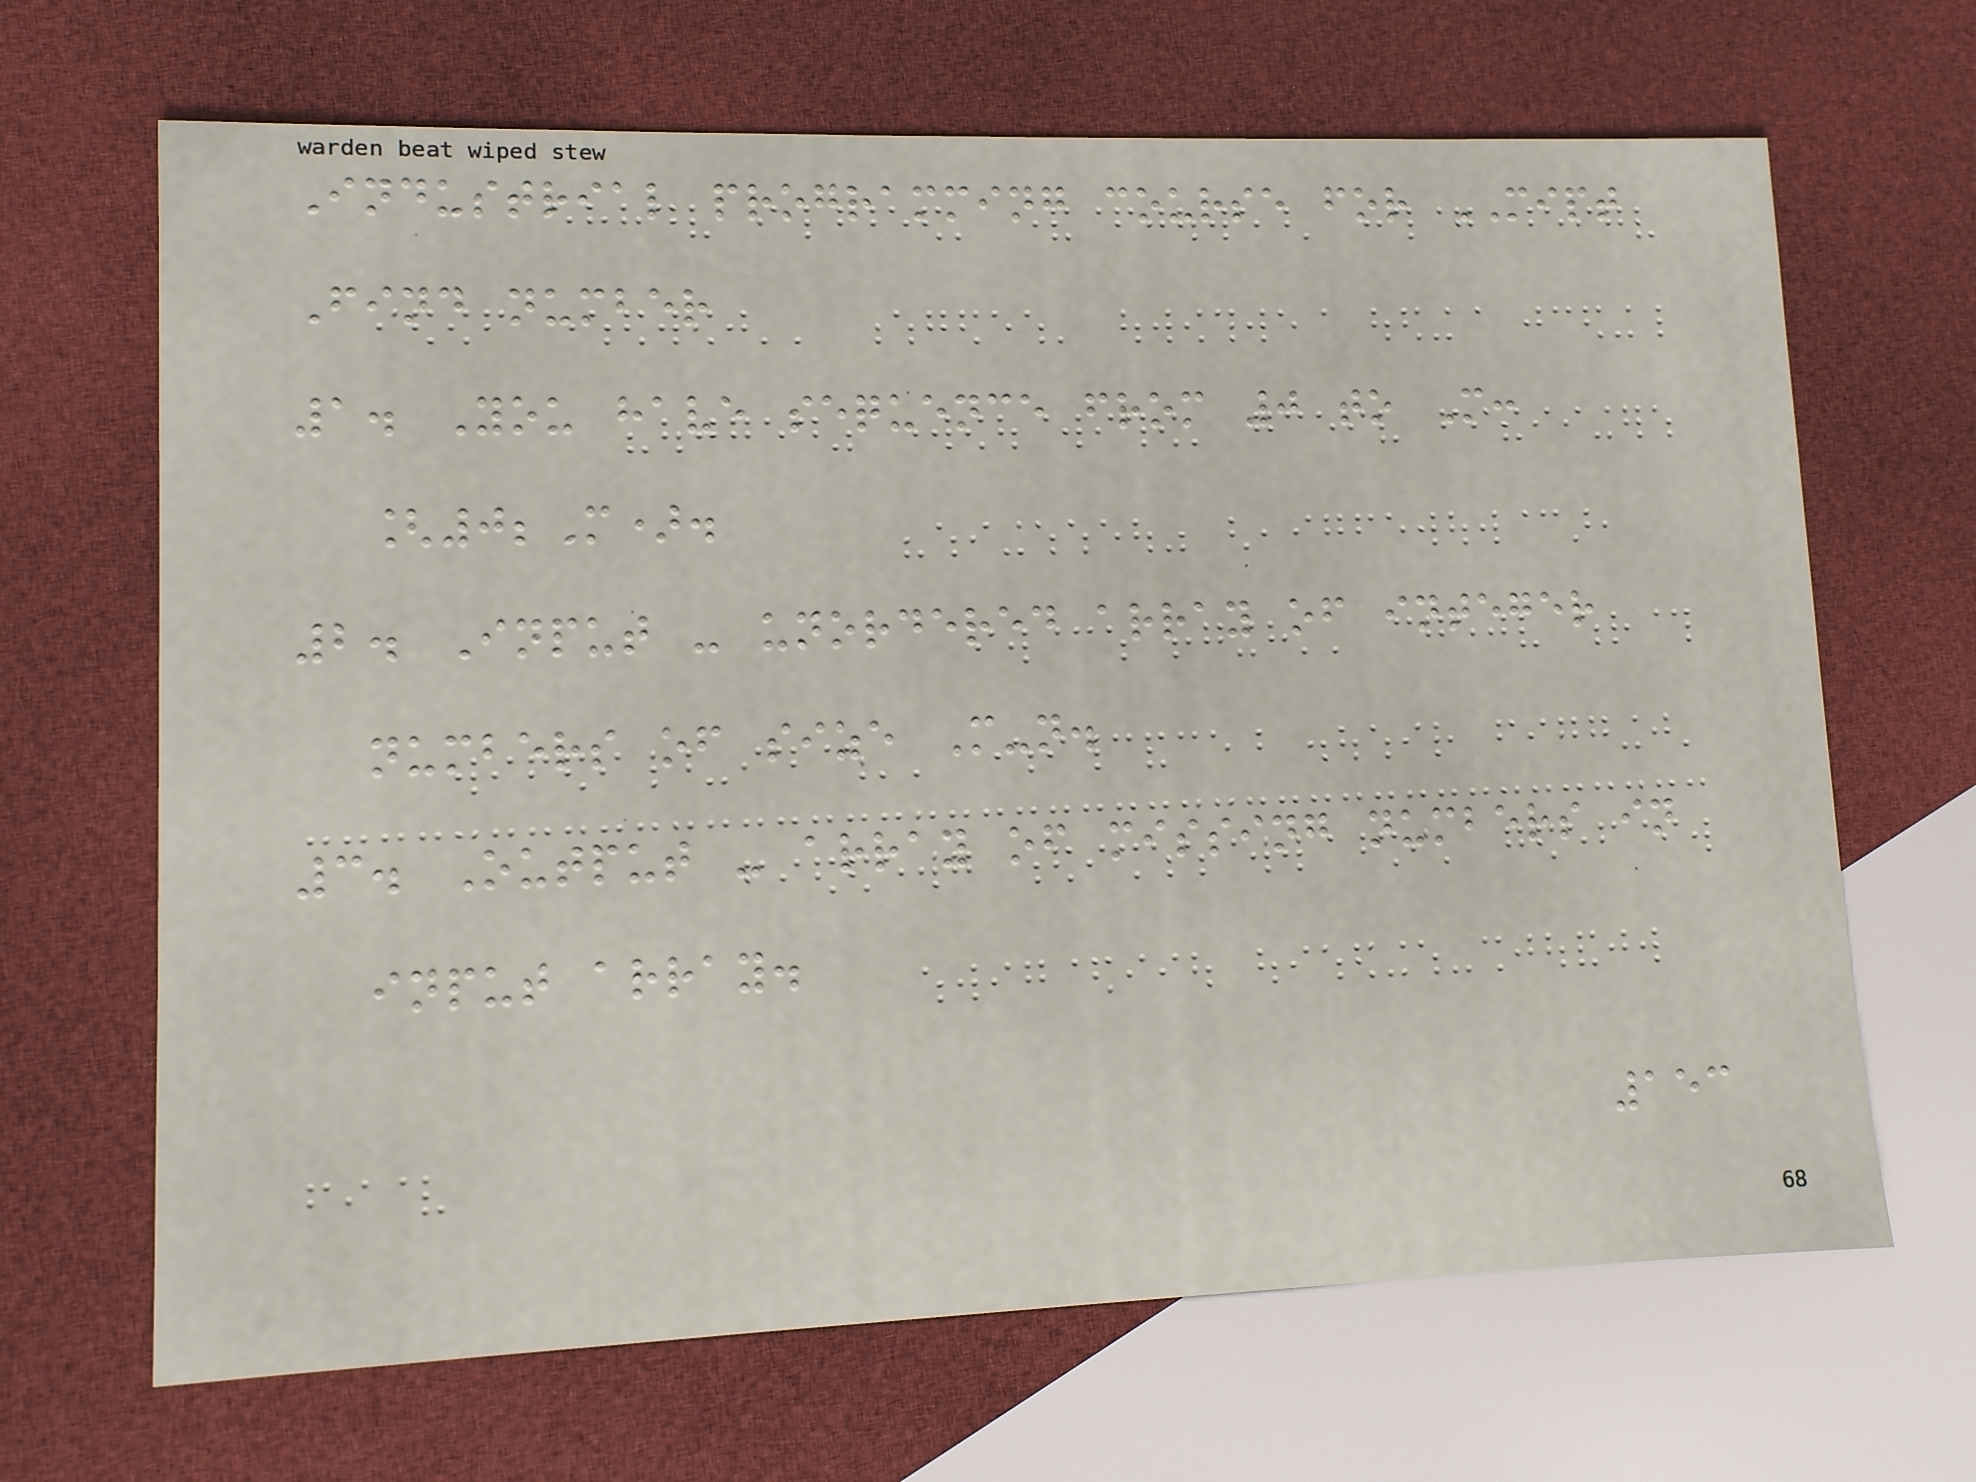Industrial programming course for MIPT
Find number
1. You have sequence from 0 to M:
[0;M).
2. Input - unordered array of integer
numbers of size M-n.
3. Output - array of missing numbers in
input array.
153
